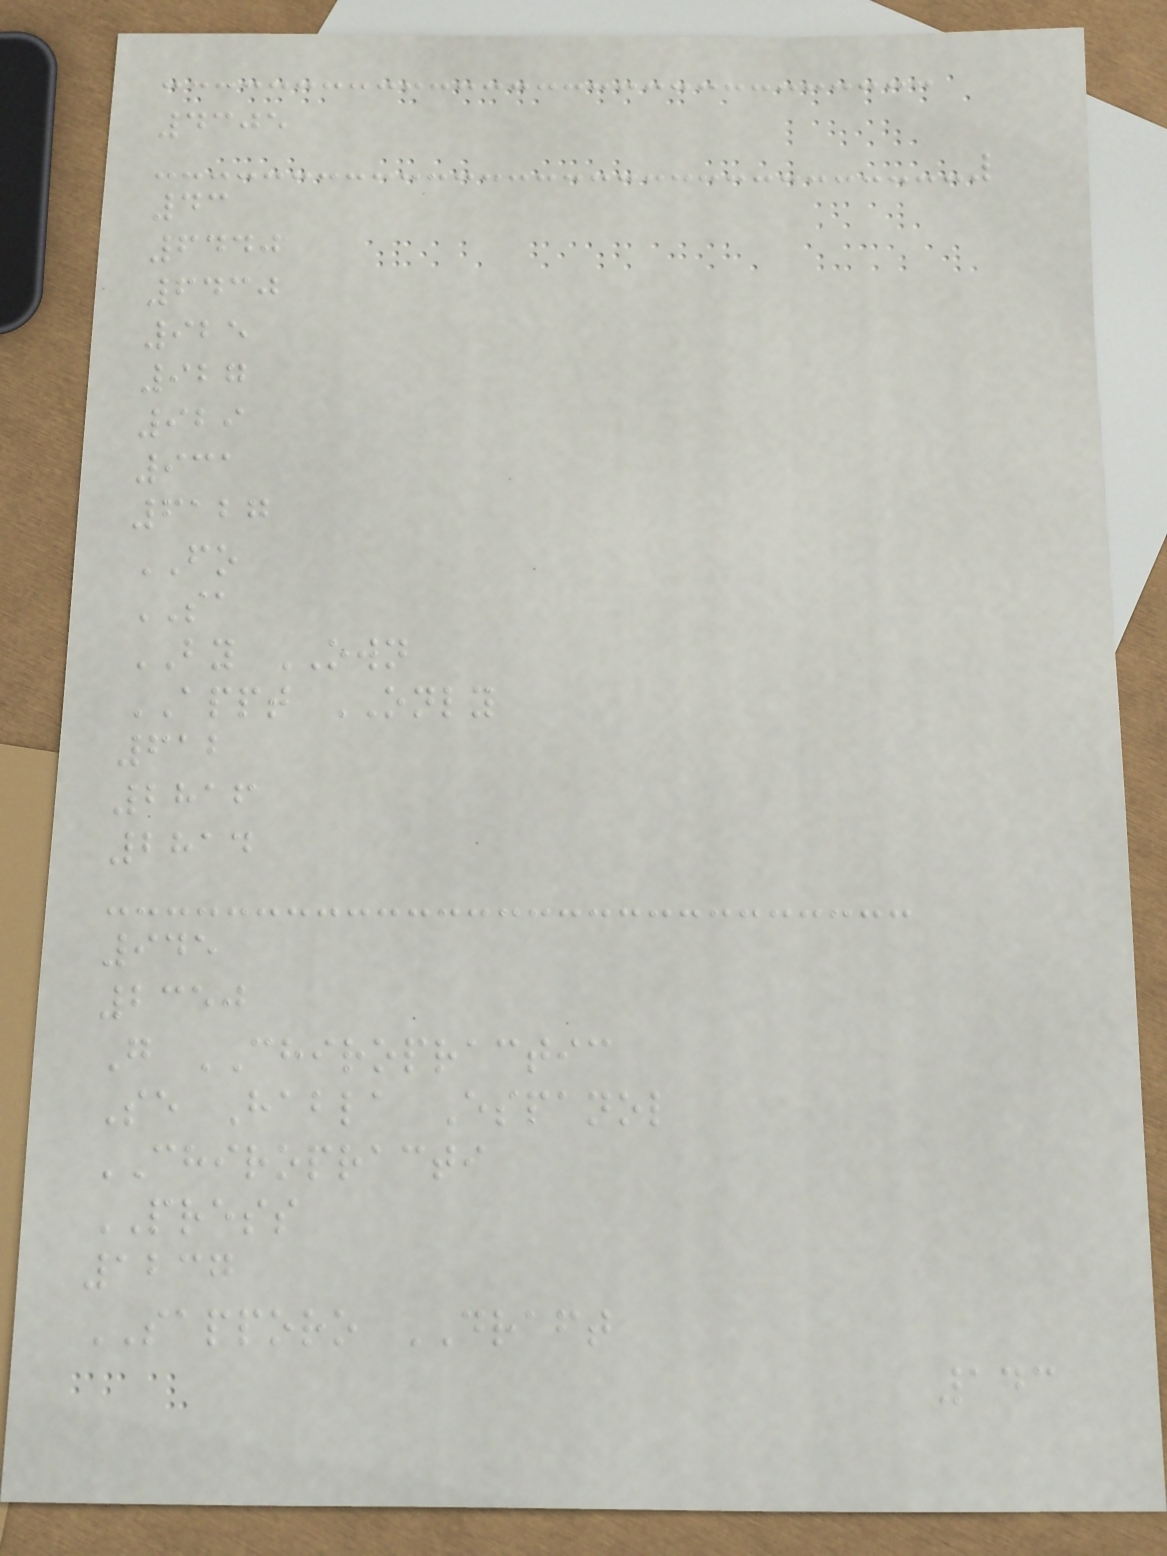4305
43
6440
6430
925
927
929
931
6127
FO
SA
BY OWN
APPT ONLY
612
2816
2814
945
2350
G CHIROPRACTIC
Se Habla Espanol
CHIROPRACTI
PRESS
1237
SAPPORO DRAFT
143
